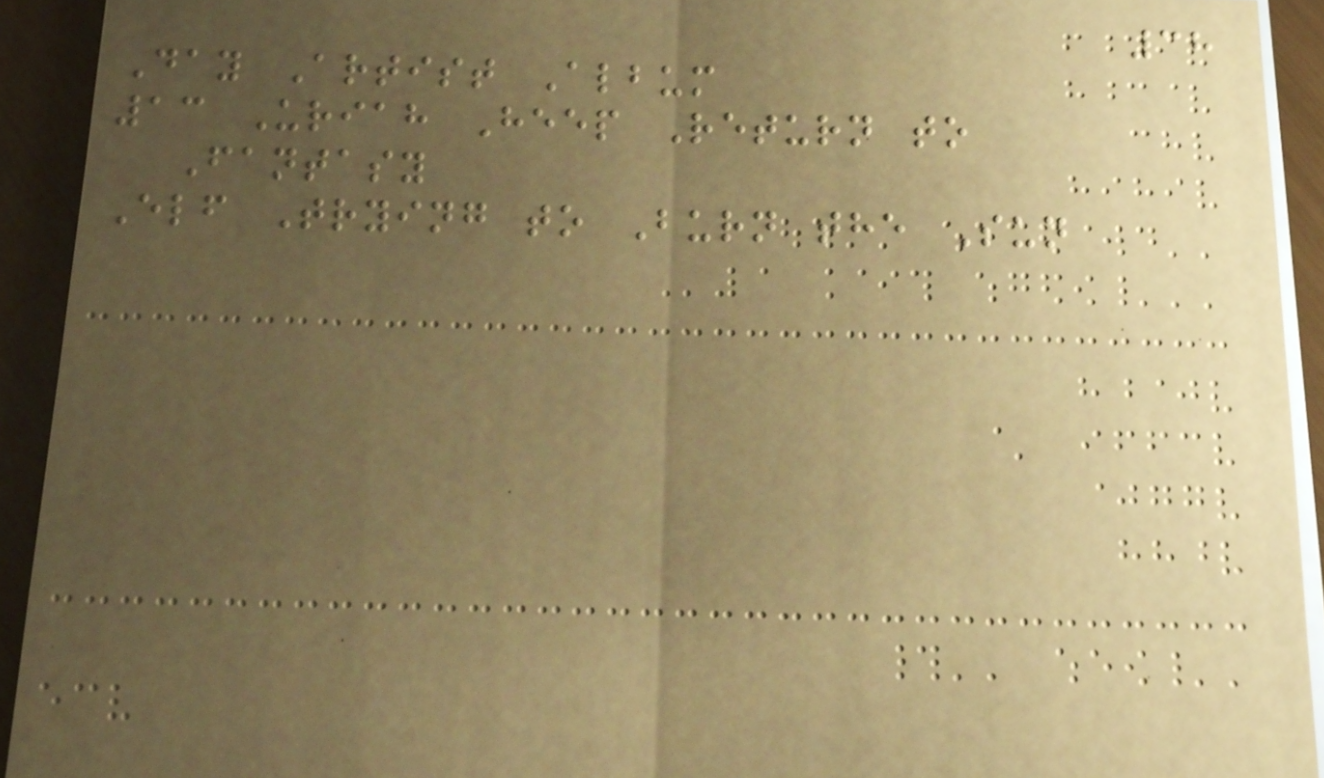38
Day Artist Album
13 Uriah Heep Return to
Fantasy
Elf Trying to Burn the Sun
